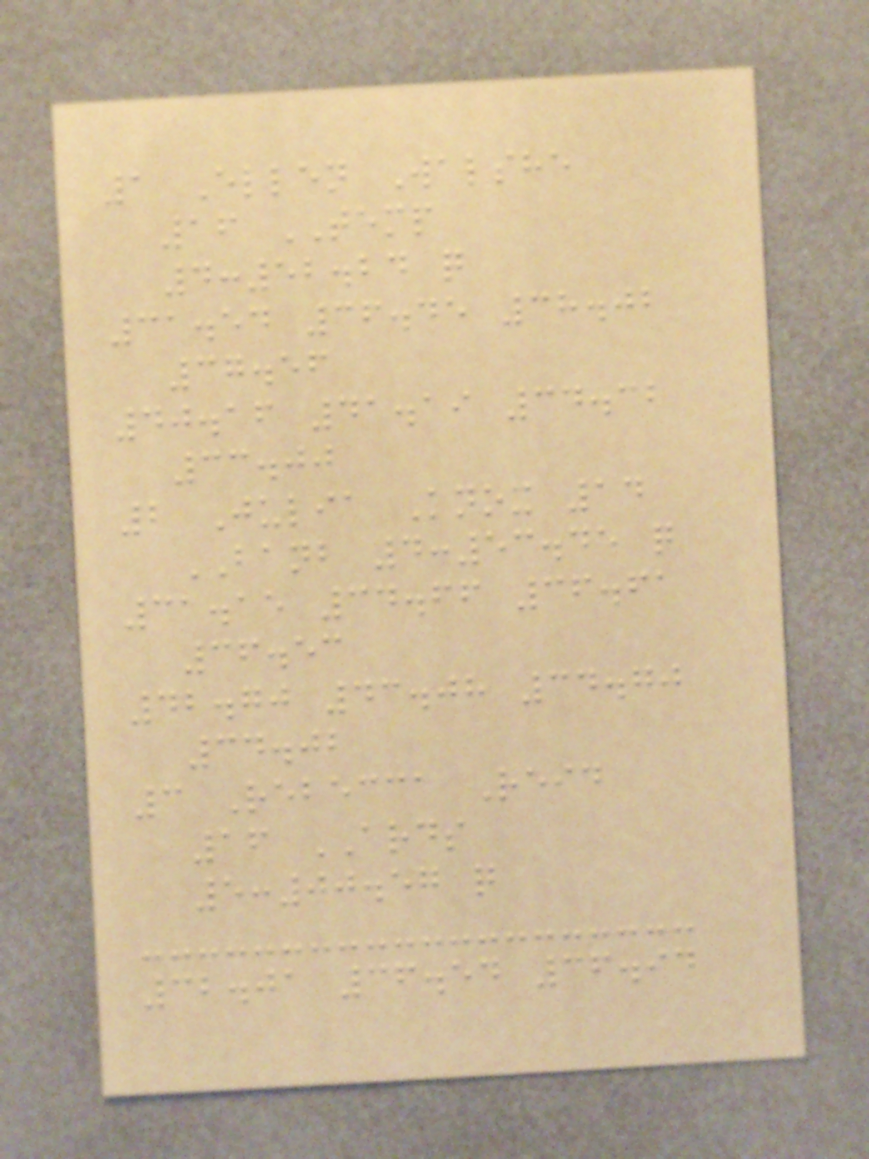1 Ellen Walshe
16 TEMP
4:52.24 q
31.54 36.45 38.02
37.56
40.16 41.19 34.32
33.00
2 Julia Knox 14
BANB 4:53.45 q
31.15 34.66 36.61
36.53
42.70 43.08 34.70
34.02
3 Rebecca Reid
16 ARDS
5:00.57 q
32.01 36.54 36.94
